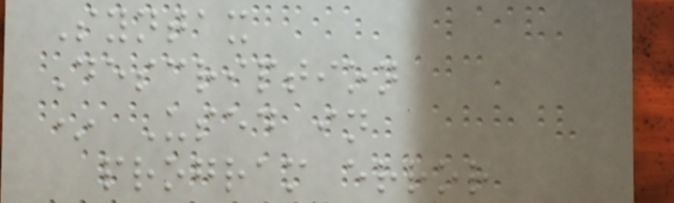Syntax
Description
* Used in
program error
